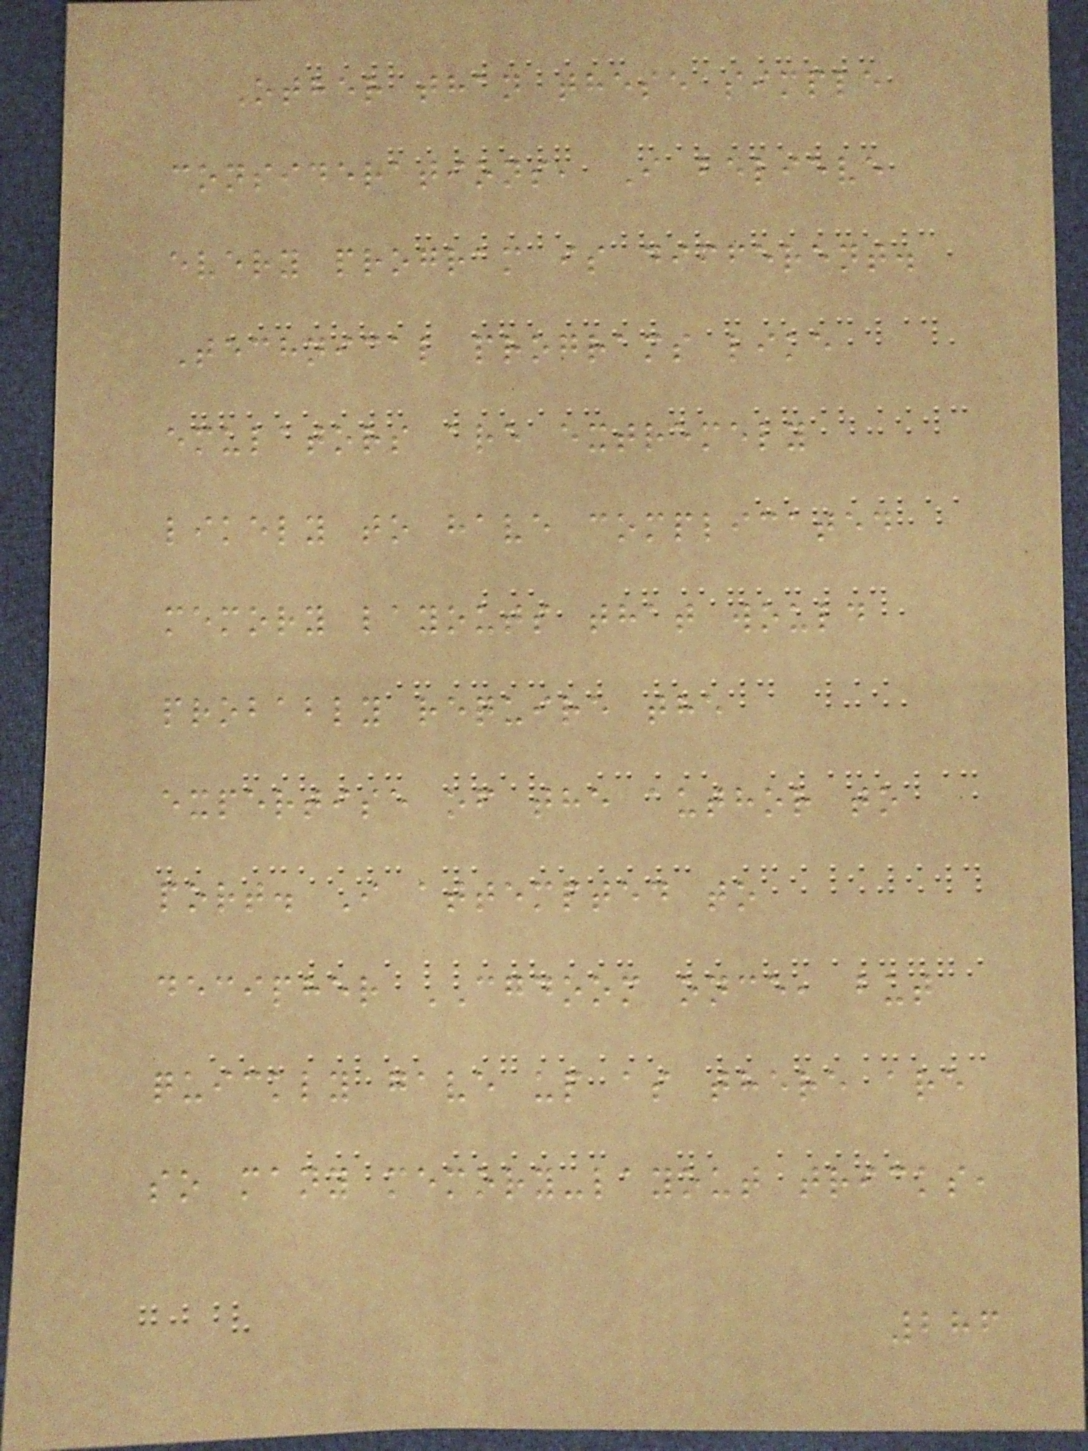Other than these simple
considerations, I believe
every program is different.
Technical programs like
emulators are extremely
likely to have complicated
memory layouts that would
probably require the
expertise of the author to
port. I attempted to
decipher CGDOOM once, but
quickly gave up as there are
so many memory-layout tricks,
286
